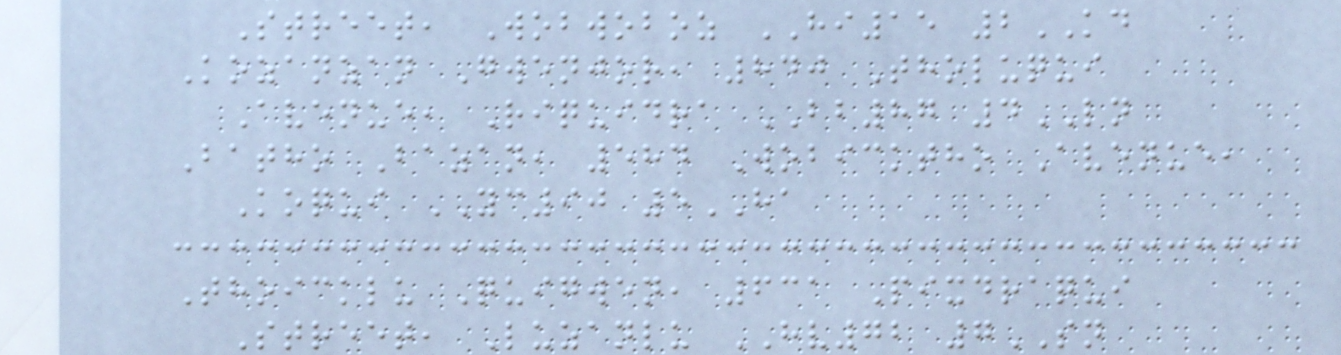Street, Wobwoboz HI15 2KD
Kozanzan Gwenjor, 840 Tholuqui
Avenue, Riquidra BB87 4LN
Batho Bazan, 584 Wobicktho Avenue,
Koqui YC90 5HA
Thoicklu Quigwen, 631 Pixdraqui
Street, Luzanlu HV72 7SN
